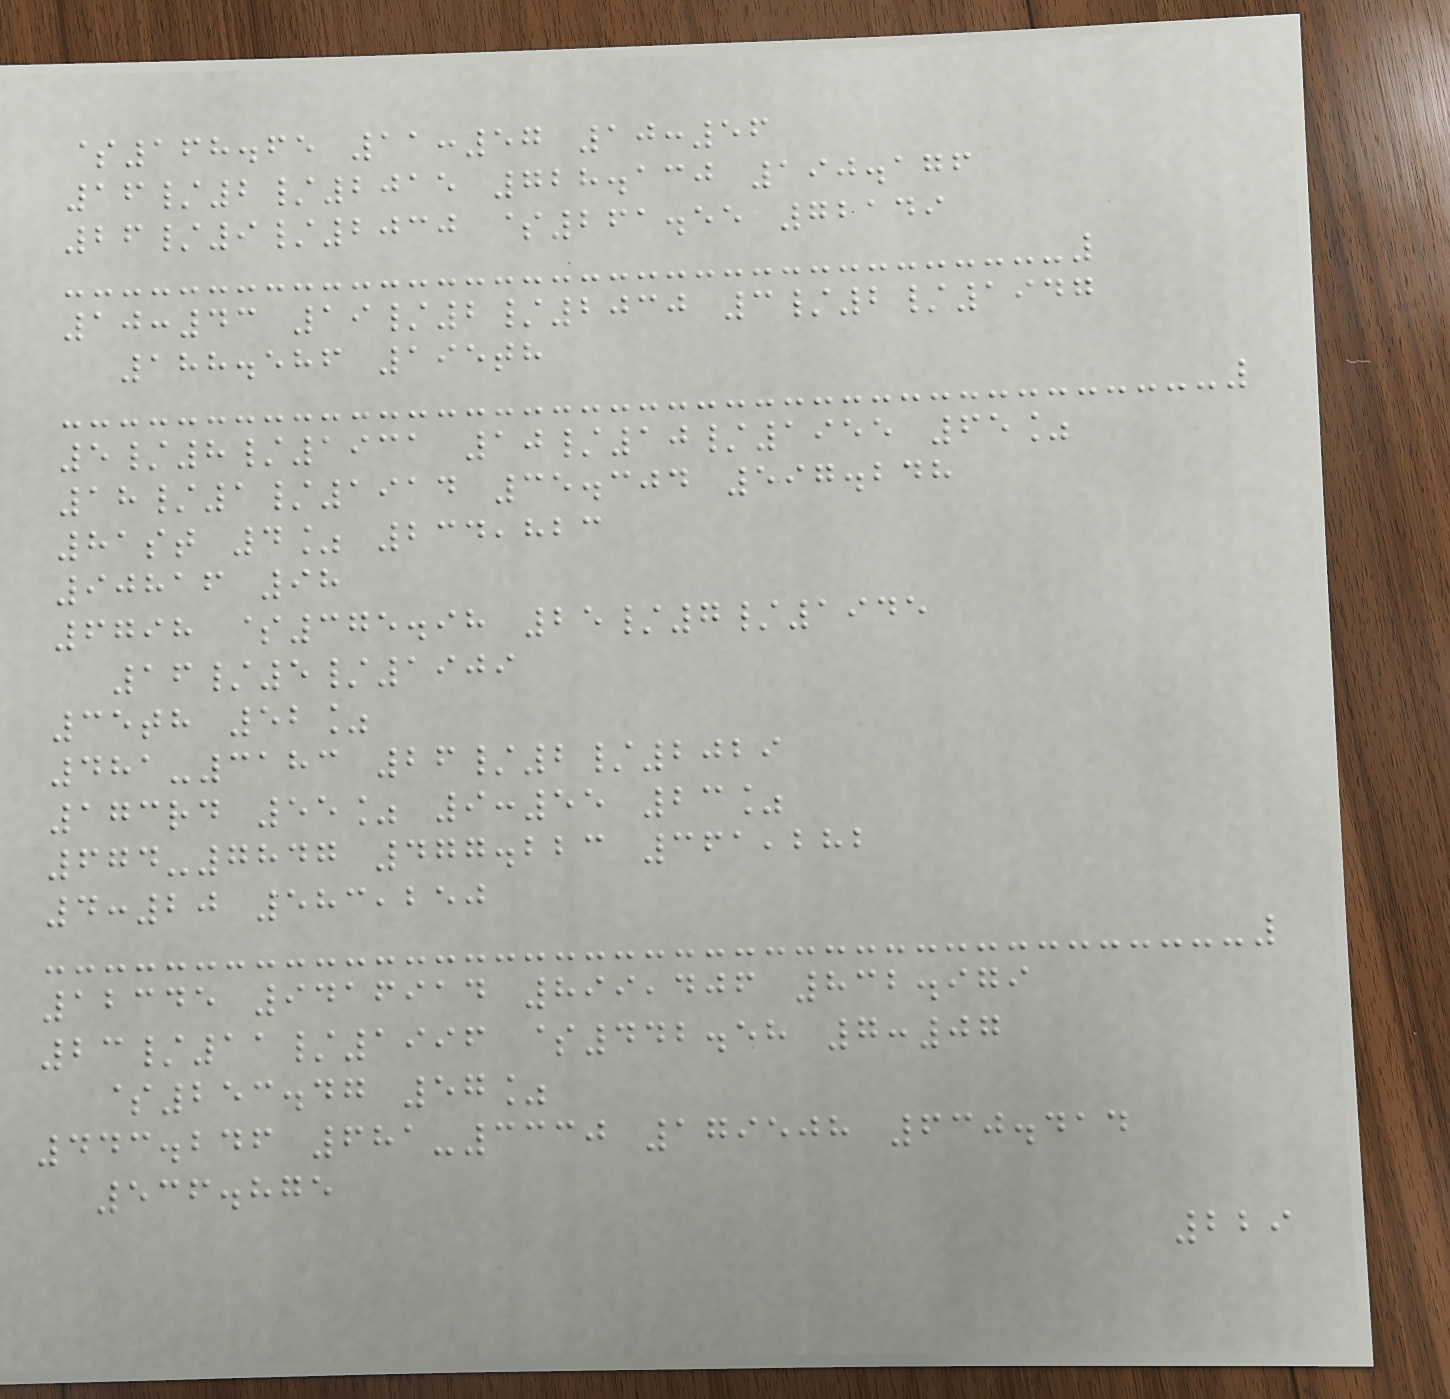$168.65 11:57 10:56
16/2/2015 728.130 190.176
26/9/2030 $261.55 72149
10:43 19/2/2030 3/2/1947
188.586 195th
5/8/1931 10/10/1955 65%
18/1/1914 35.304 597.248
81st 4% 234,823
90816 98
6798 $375.98 25/7/1945
16/5/1909
35th 52%
481-3183 26/2/2029
173rd 55% 9:55 23%
674-7847 477.223 361,282
4:20 583,250
12345 9416914 899,406 832.979
23/11/1996 $442.58 7:07
$253.47 57%
443.246 681-3330 179508 630.414
536.875
229
